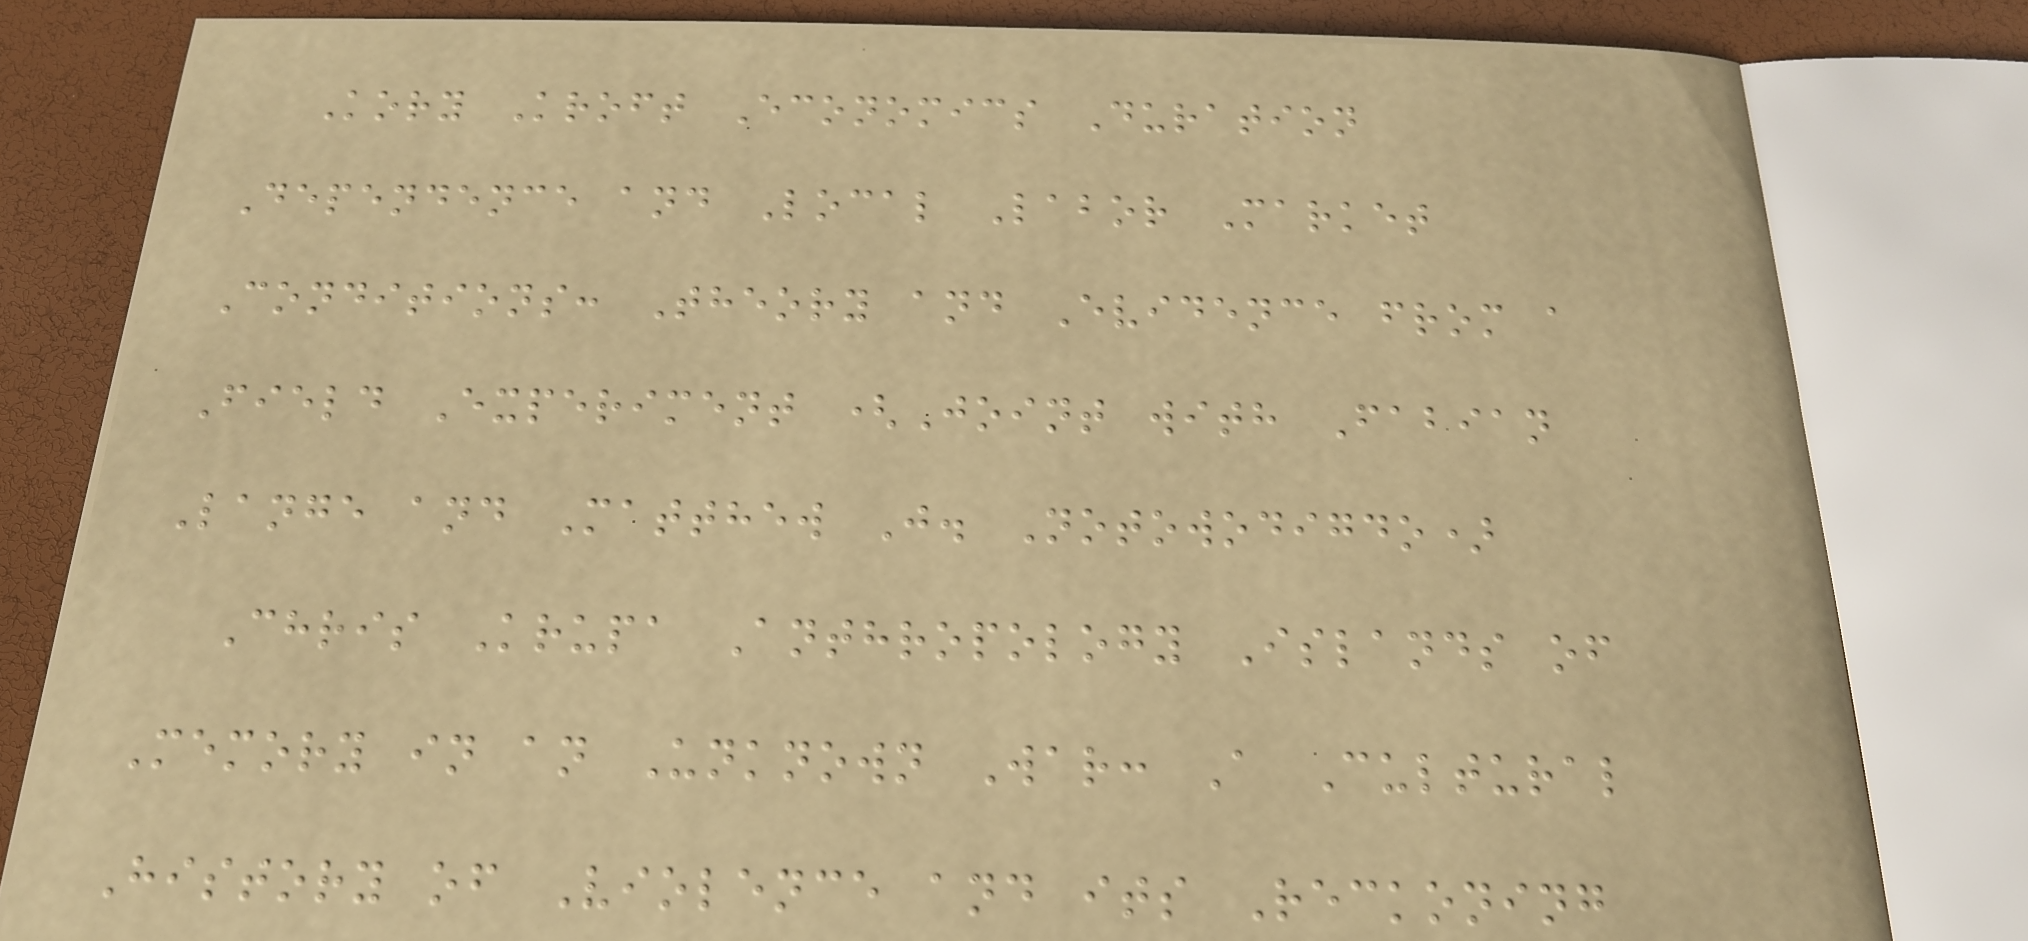Kory Kroft Economics Duration
Dependence and Local Labor Market
Conditions: Theory and Evidence from a
Field Experiment (Joint with Fabian
Lange and Matthew J. Notowodigdo)
Chris Krupa Anthropology Islands of
Memory in an Unknown War: A Cultural
History of Violence and its Reckoning
